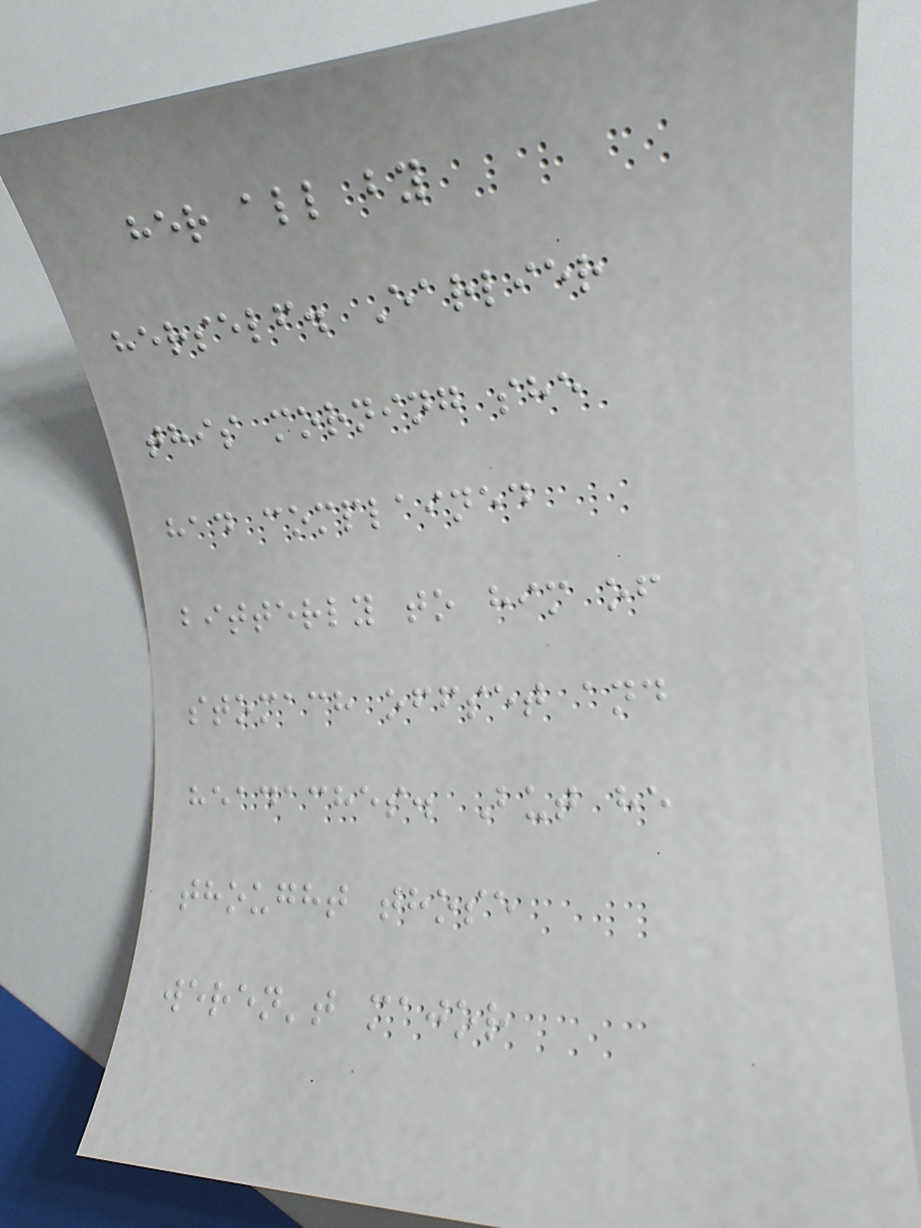her all by
herself. Earlier
this morning she
had complained
bitterly to him of
stomach offset and
headaches. But he
thought those
weren't major
